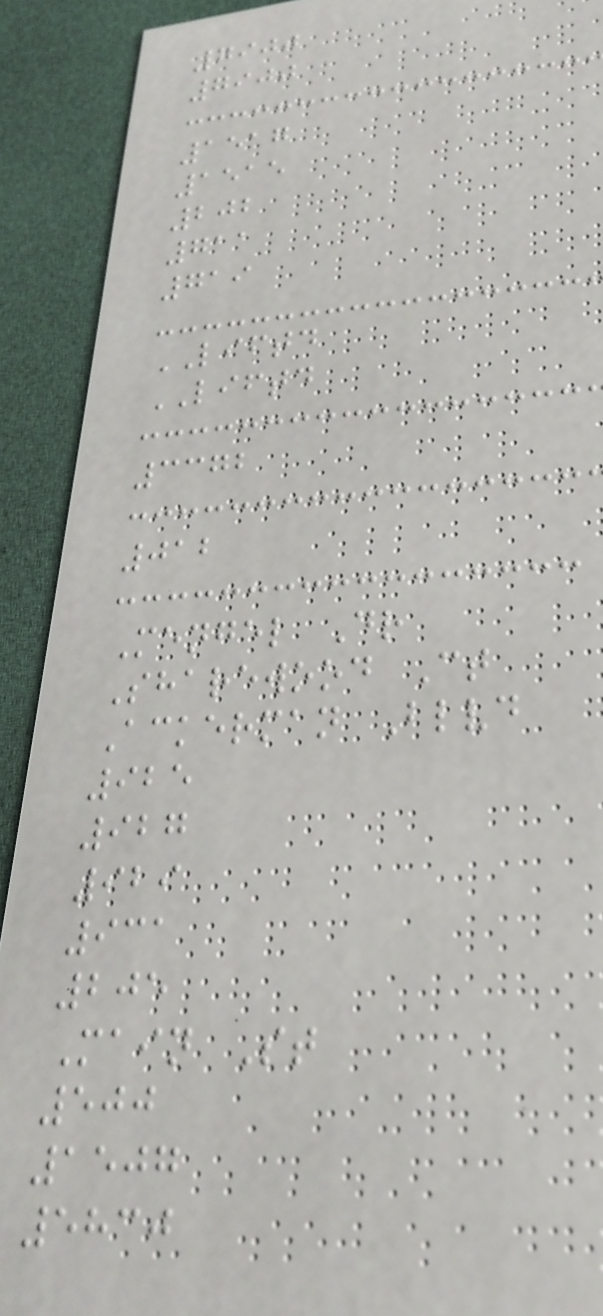7900
7900
1517
1515
202
711
719
LIFTD
LIFTD
3372
012
Mengel Dr
Sharewood Ct
Ackerman Blvd
925
927
929
931
205
Main St
500
1507
5830
